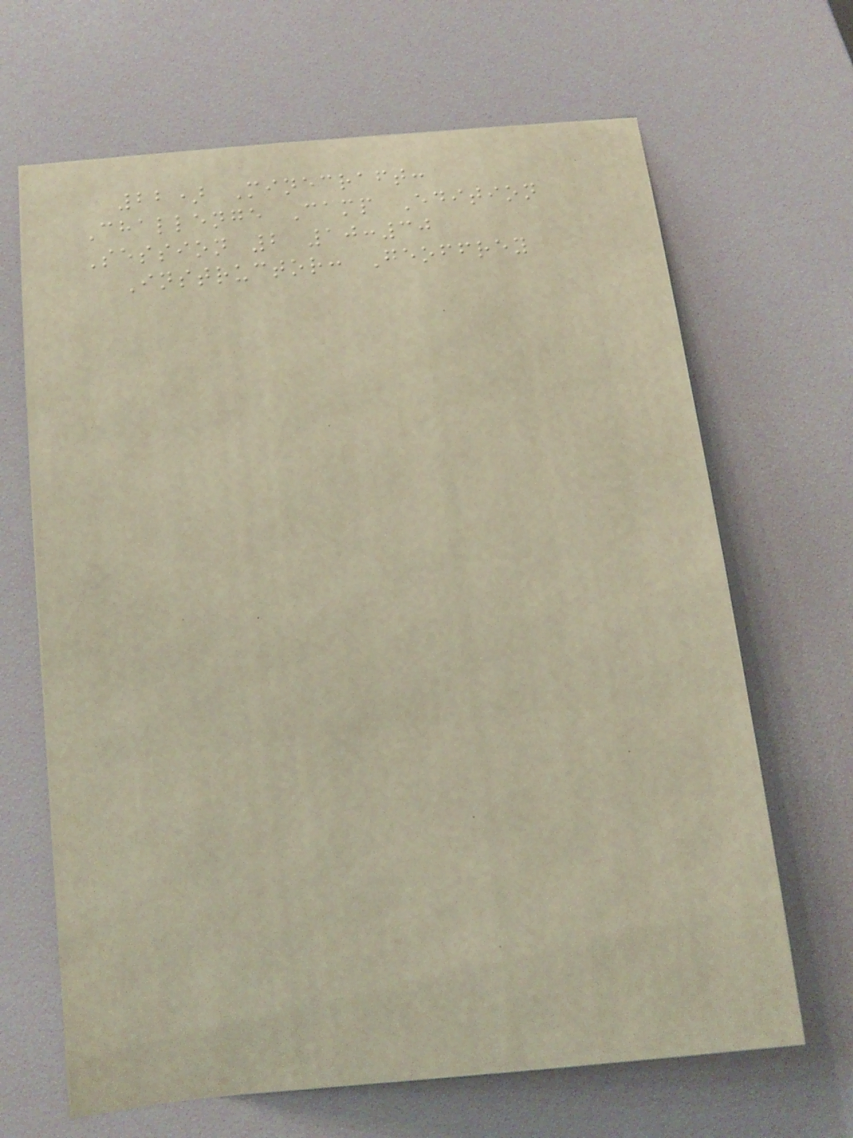22) Minecraft:
Challenge Camp Edition
Session 2 10:30
Instructor: Geoffrey
